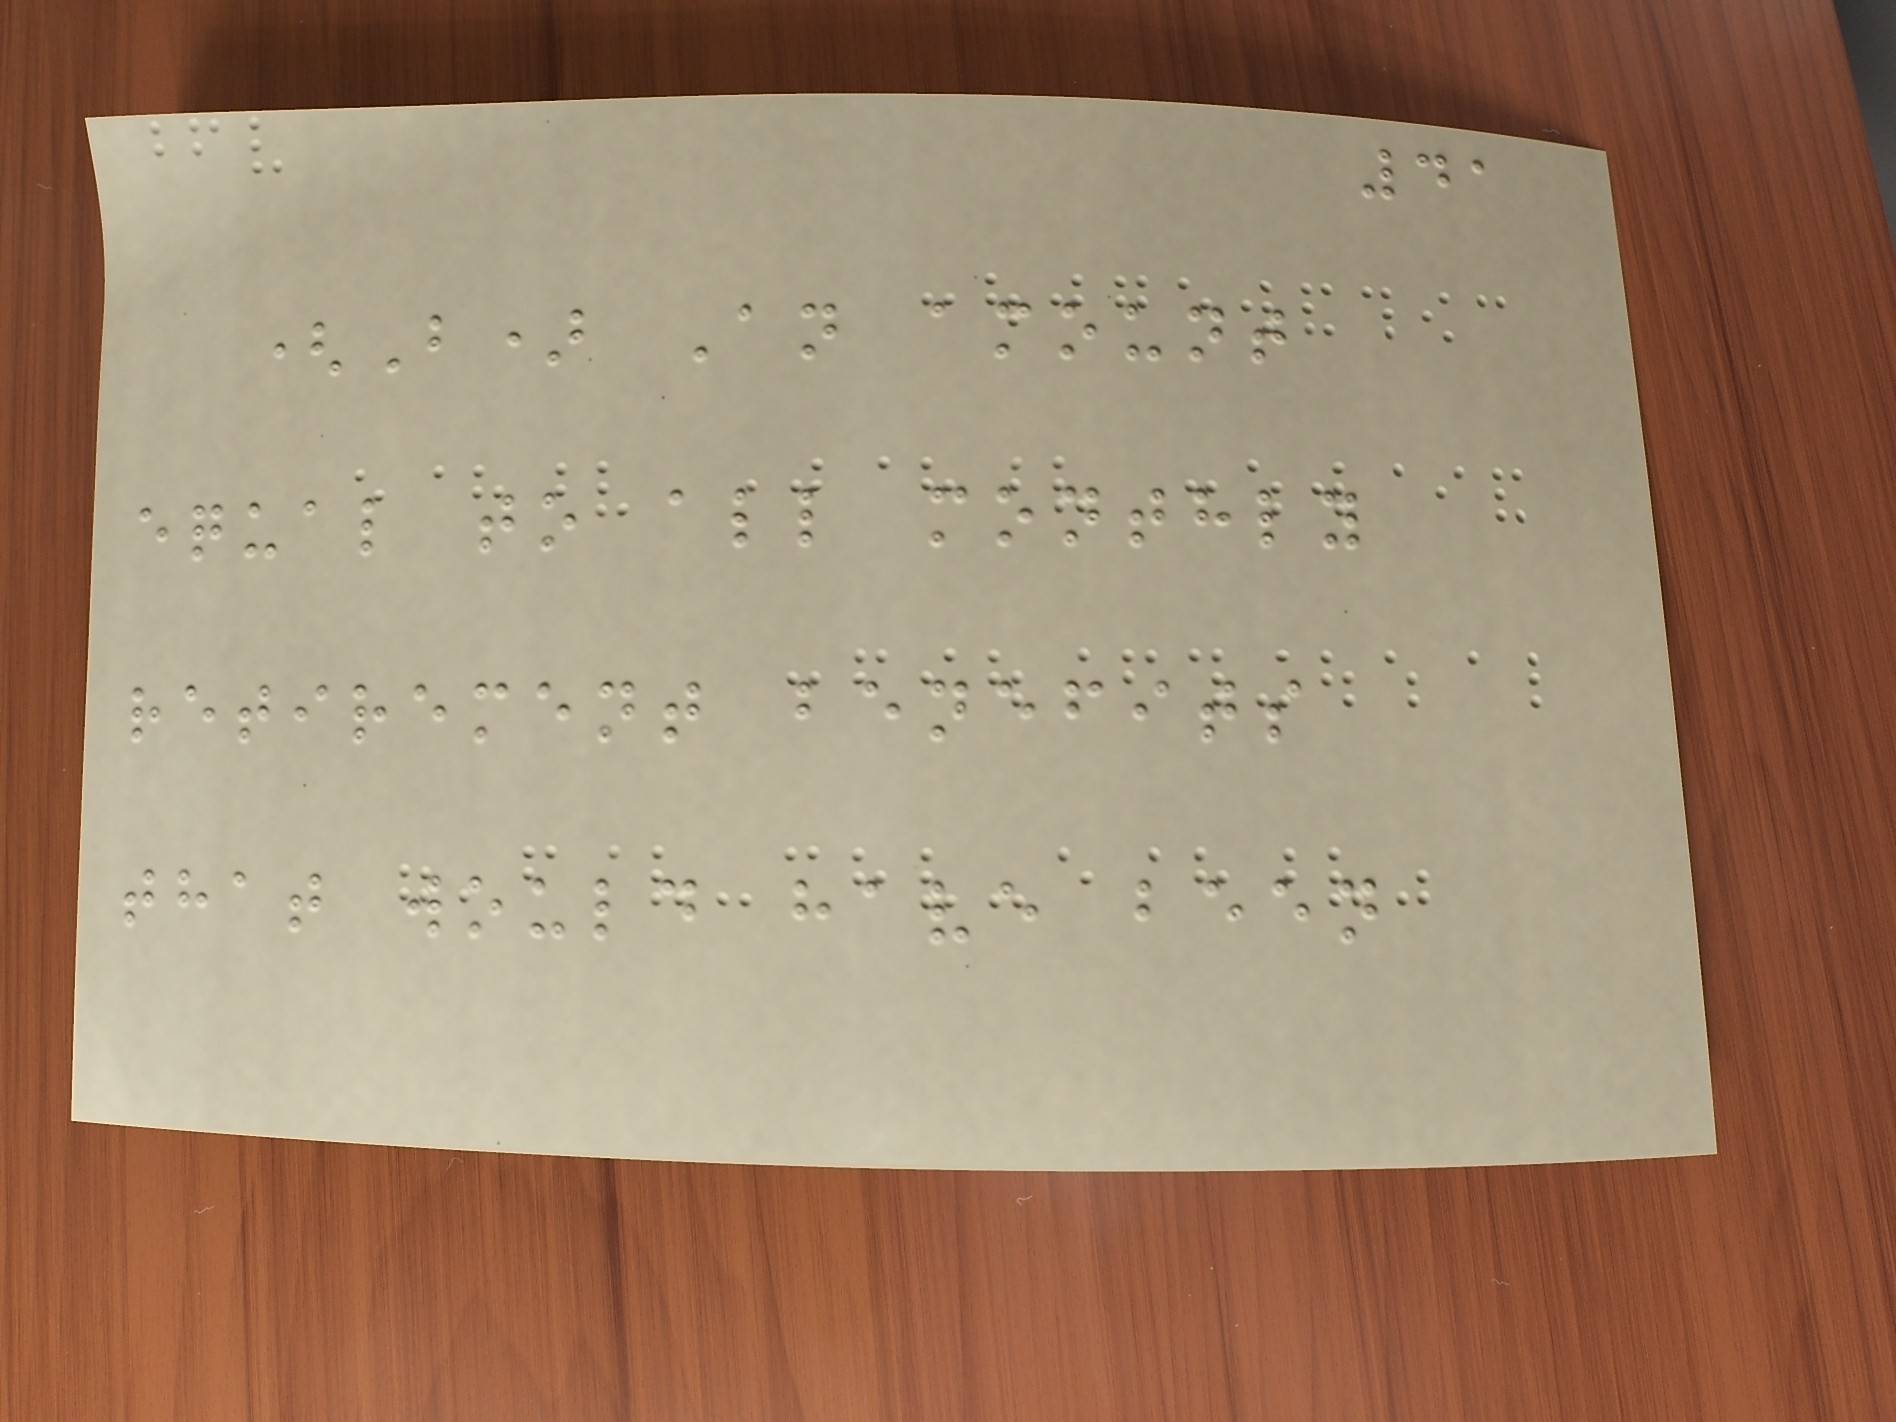41
(B) An amount
equal to all monthly
retirement benefits
that would have been
